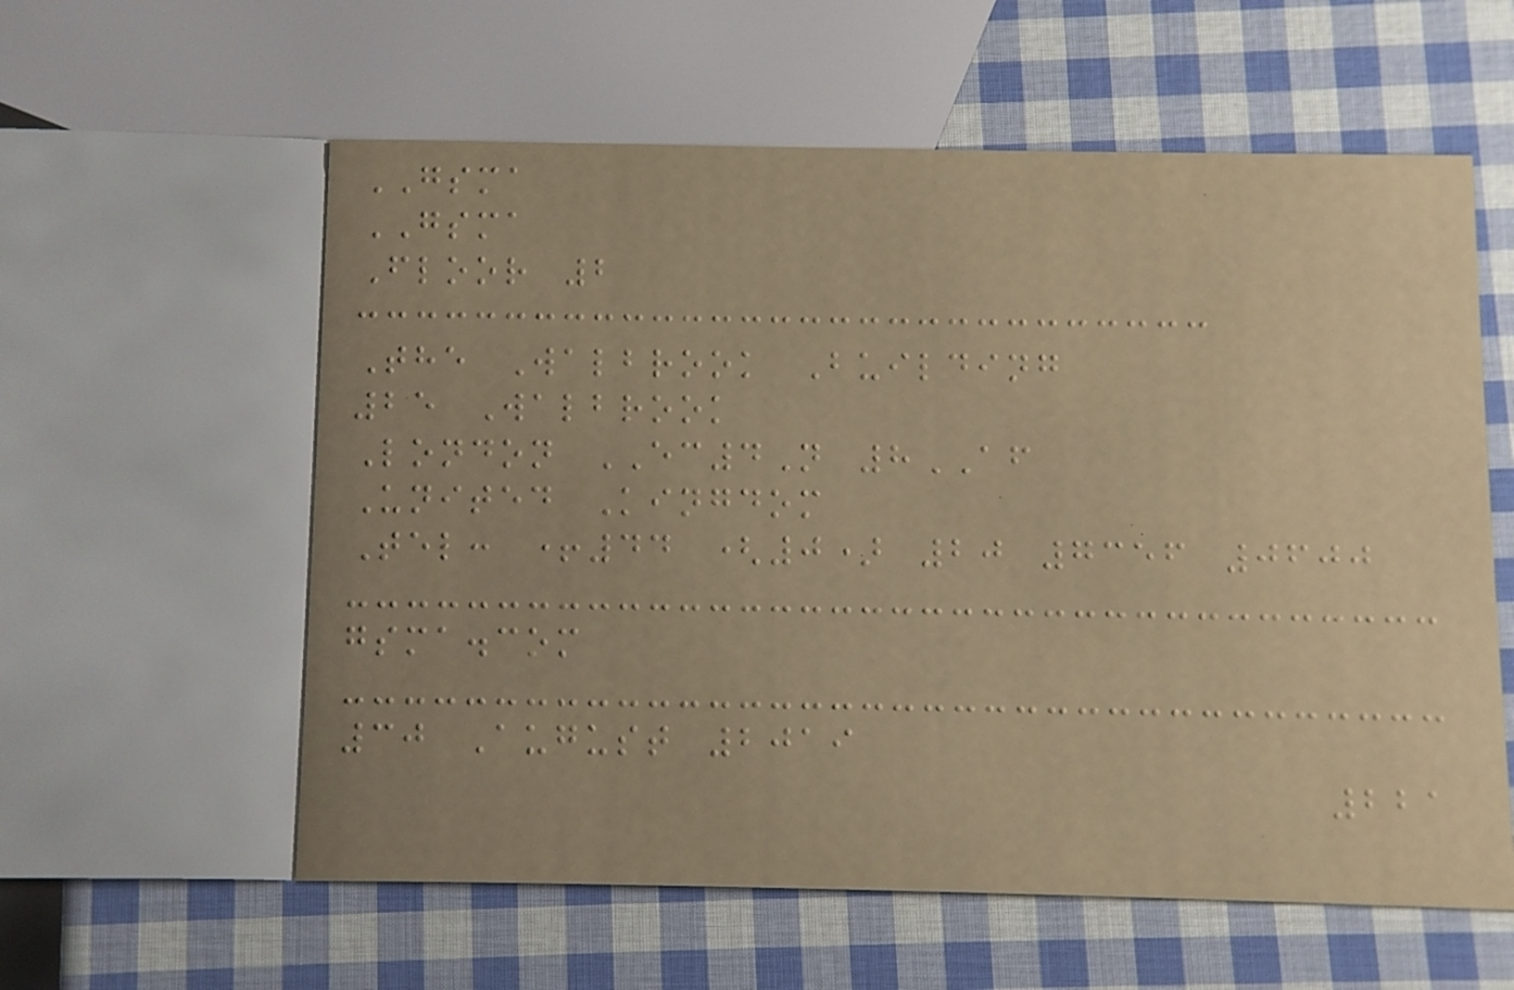GSMA
GSMA
Floor 2
The Walbrook Building
25 Walbrook
London EC4N 8AF
United Kingdom
Tel: +44 (0) 20 7356 0600
gsma.com
30 August 2019
221
